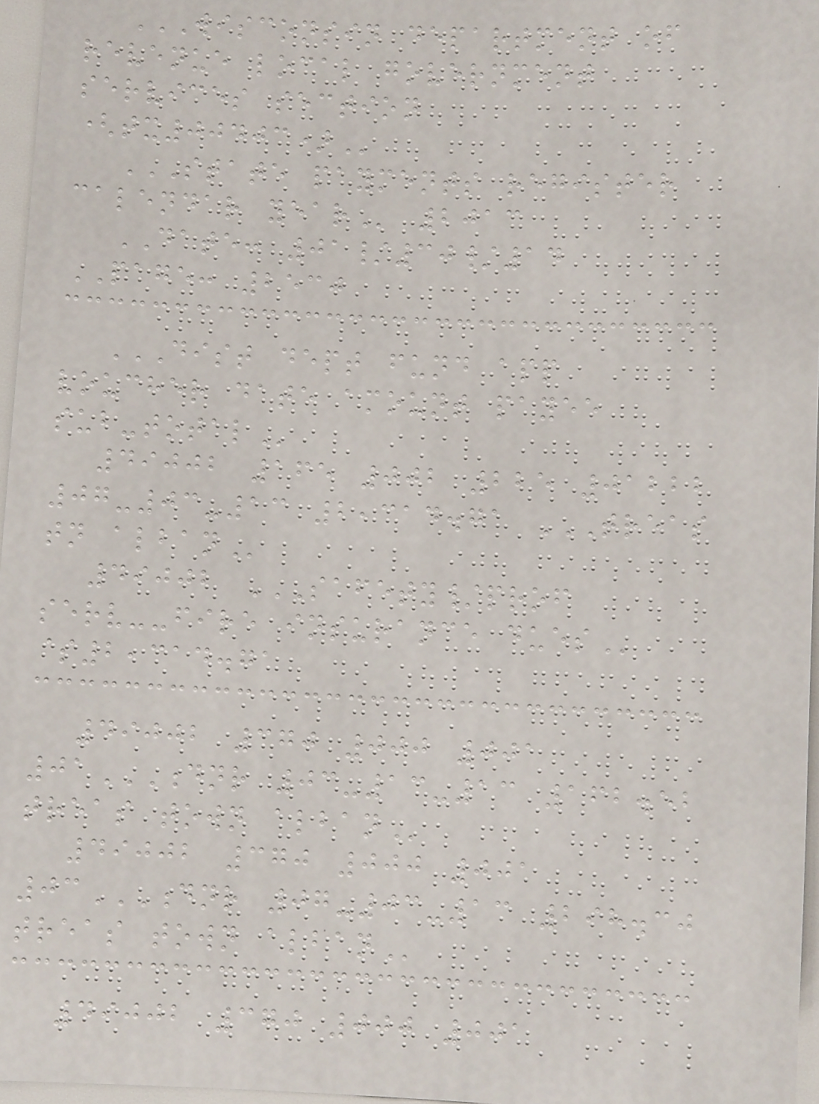WISCONSIN DEPARTMENT OF
REVENUE LOCAL GOVERNMENT
SERVICES SECTION
(TX00403)
STATE PAYMENTS REGISTER
CALENDAR YEAR 2013
DATE: 01/30/14
PAGE: 2530
DIST DEPT FUND APP
VOUCHER DATE AMOUNT PAYEE
SUB-TOTAL
49002 165 002 225 01222
07-03-13 2,314.71 TREAS
TN ALBAN
49002 SAFETY/PROF
SERV--FIRE INSURANCE DUES
$2,314.71
49002 370 000 001
01DNR 03-13-13 162.52
TREAS TOWN ALBAN
49002 370 000 001
03DNR 07-03-13 298.30
TREAS TOWN ALBAN
49002 370 000 001
